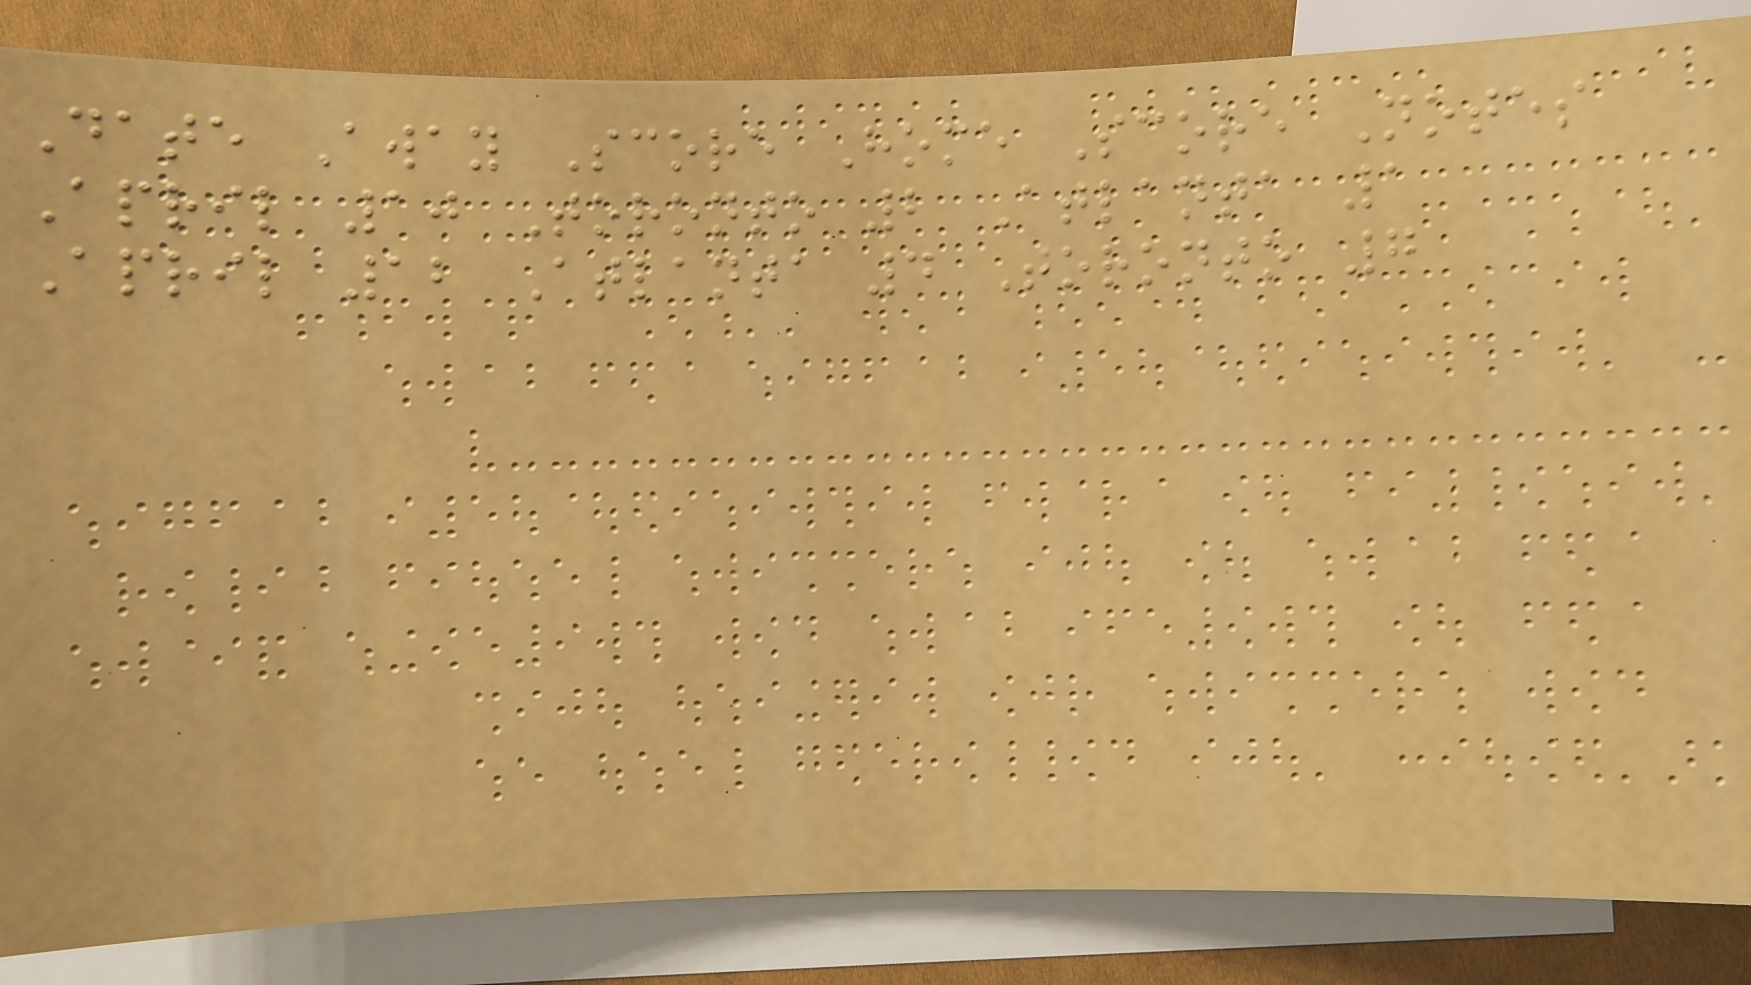Date Away Score Home Score Notes
April 10 Toronto 2 Atlanta 1
April 12 Atlanta 4 Toronto 7
